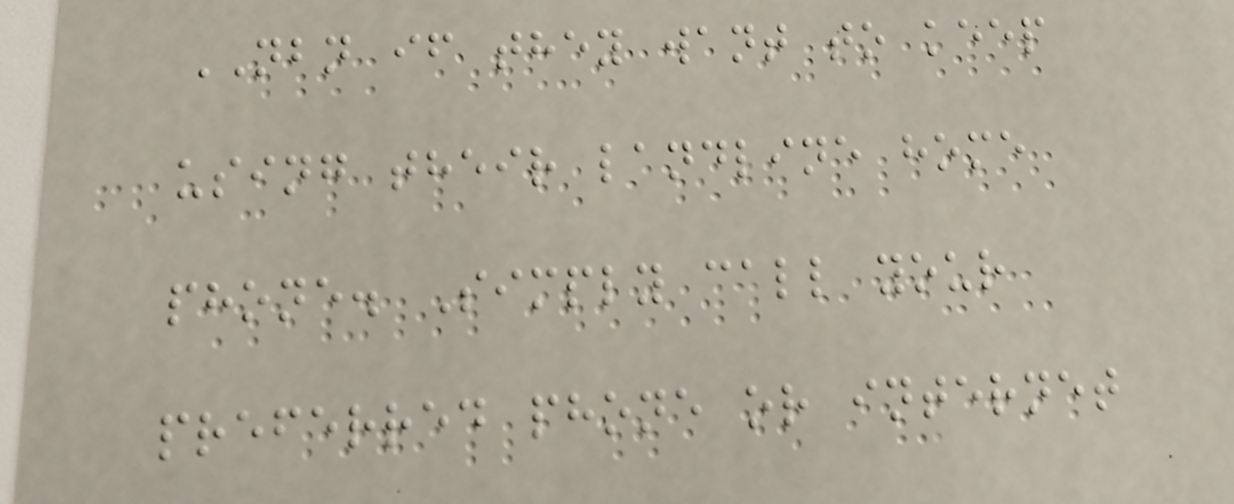NBN if they want to keep
using their landline home
phone. Simply call your
preferred phone or internet
